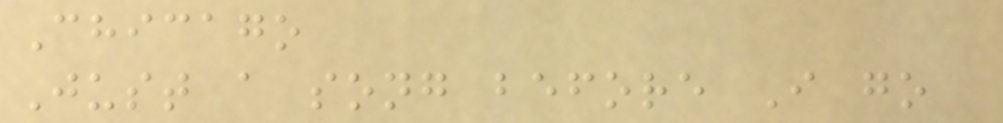Chicago
Just a song before I go
